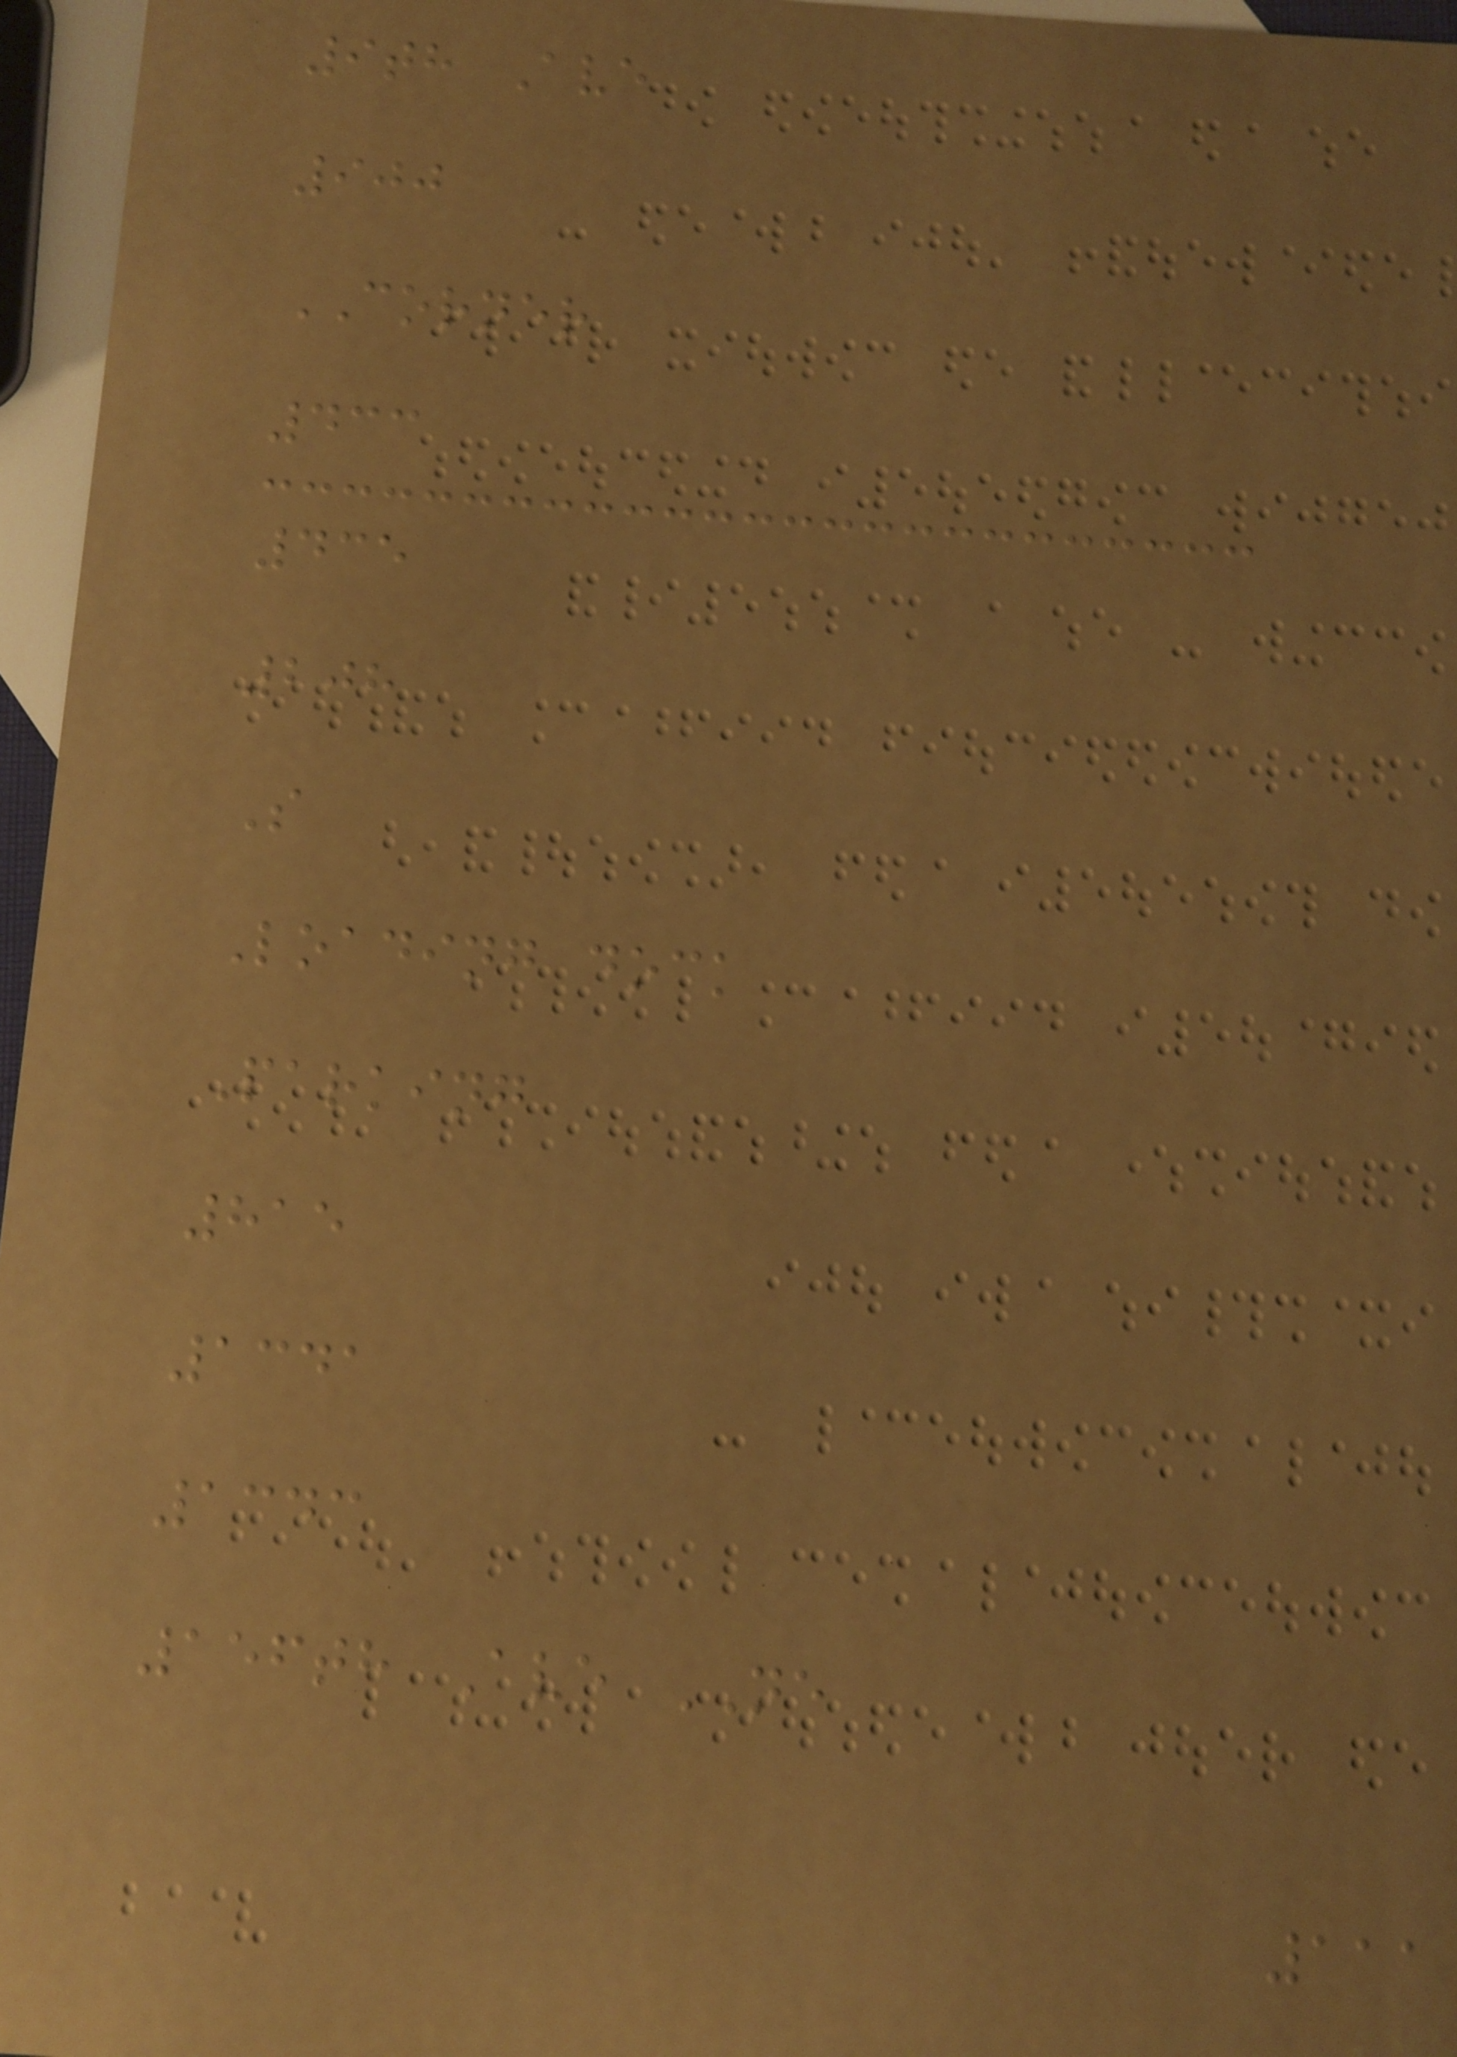9th Ave
900
CORNER
433
435
208
S
Loading dock
Parking
815
1341
1343
156th Ave NE
111
